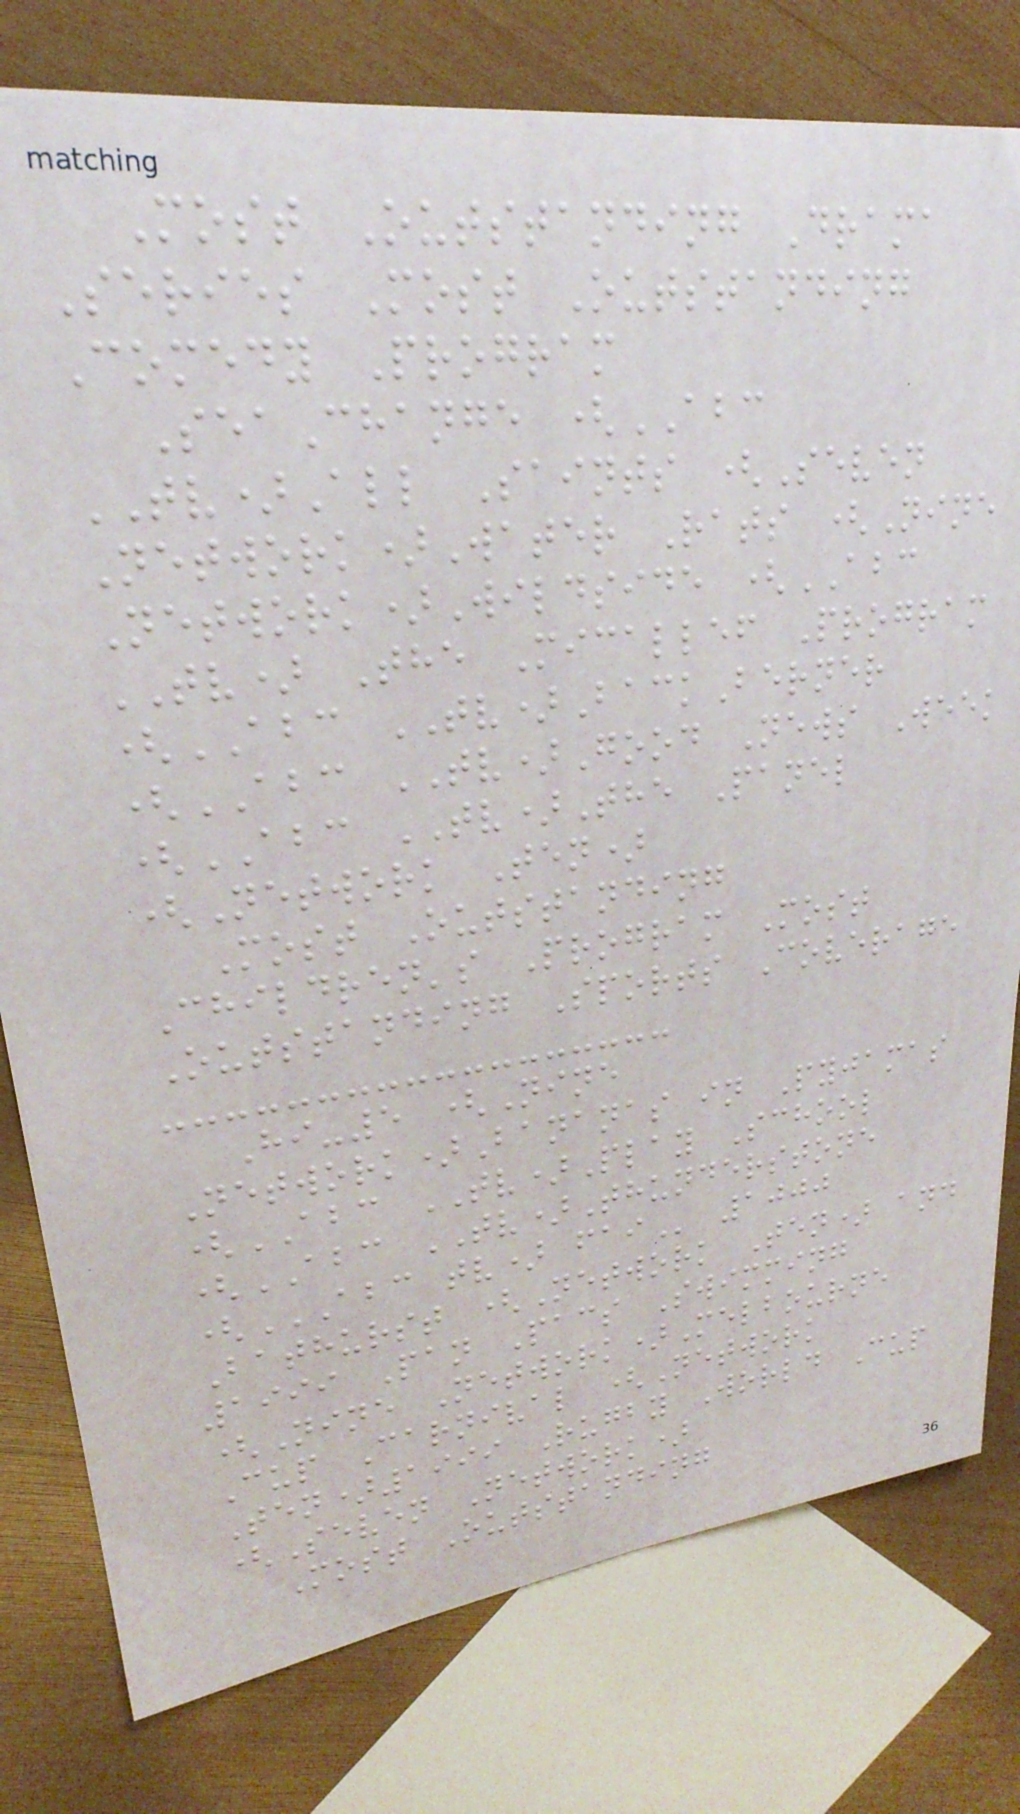Most Outstanding Drama
Series Most Outstanding
Comedy Program
SeaChange (ABC
TV)All Saints (Seven
Network)Water Rats (Nine
Network)Wildside (ABC
TV) The Micallef Program
(ABC TV)BackBerner
(ABC TV)Good News Week
(ABC TV)The Panel
(Network Ten)
Most Outstanding
Children's Program Most
Outstanding Sports Coverage
Hi-5 (Nine
Network)Bananas in Pyjamas
(ABC TV)Play School
(ABC TV)Thunderstone
(ABC TV) FAI 1000
Bathurst (Network Ten) and
1999 Pan Pacs Swimming
(Nine Network)Melbourne
Cup Carnival (Network
Ten)1999 Rugby World Cup
(Seven Network)
Most Outstanding
